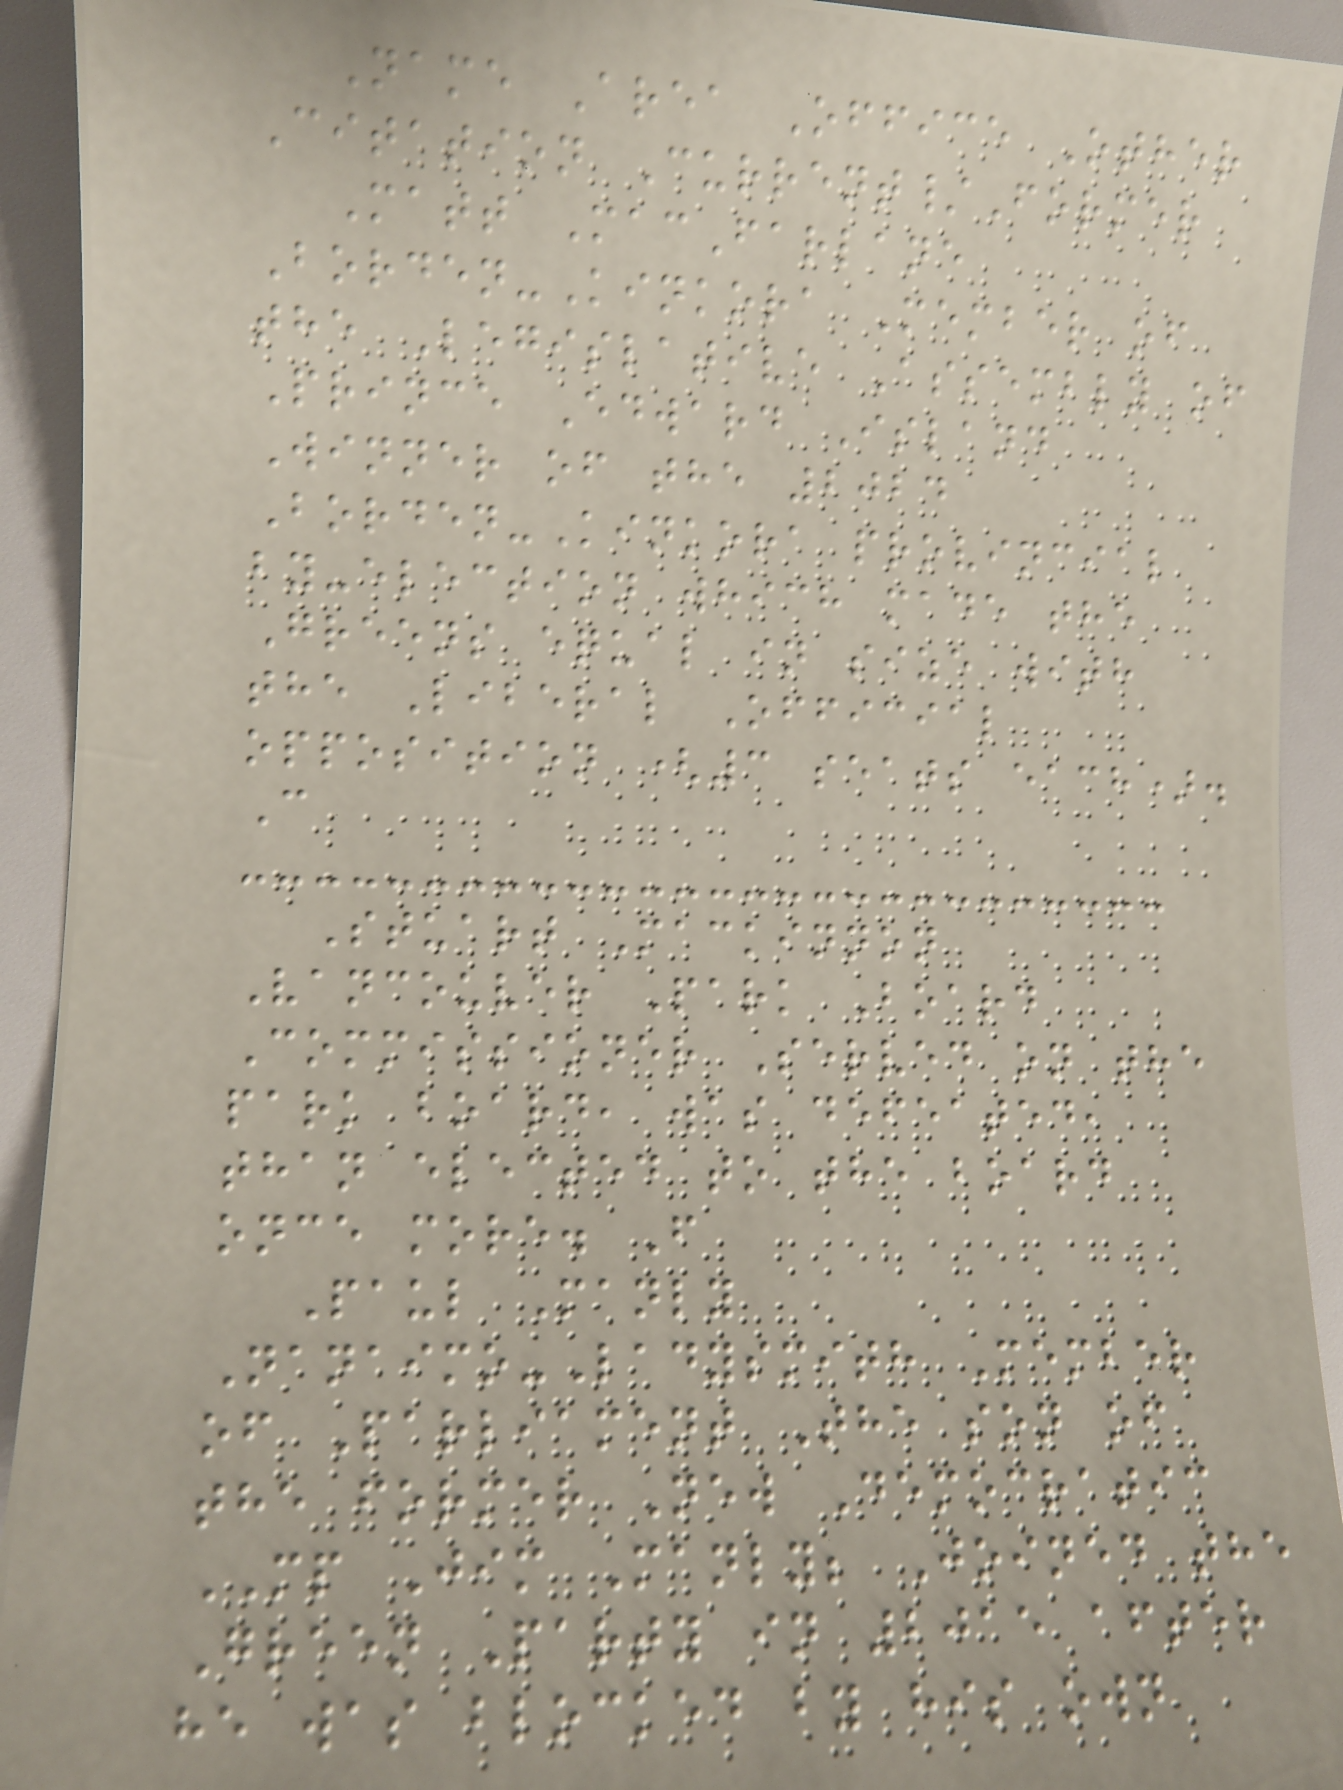Name Area Office Other
Citation Current/Former
Matt MacFarlane
Borden-Kinkora Member of
the Legislative Assembly of
Prince Edward Island
Winner of the 2024
Borden-Kinkora provincial
by-election which made the
Greens equal in size with
the Liberal Official
opposition (3 seats each).
C
Stuart Mackinnon
Vancouver Park Board
Commissioner Served on the
park board, was defeated,
than elected to the board
once more. F
Paul Manly
Nanaimo-Ladysmith Member
of Parliament The son of
the former New Democratic
MP Jim Manly; Joined the
Green Party in 2015 after
he was blocked by his own
